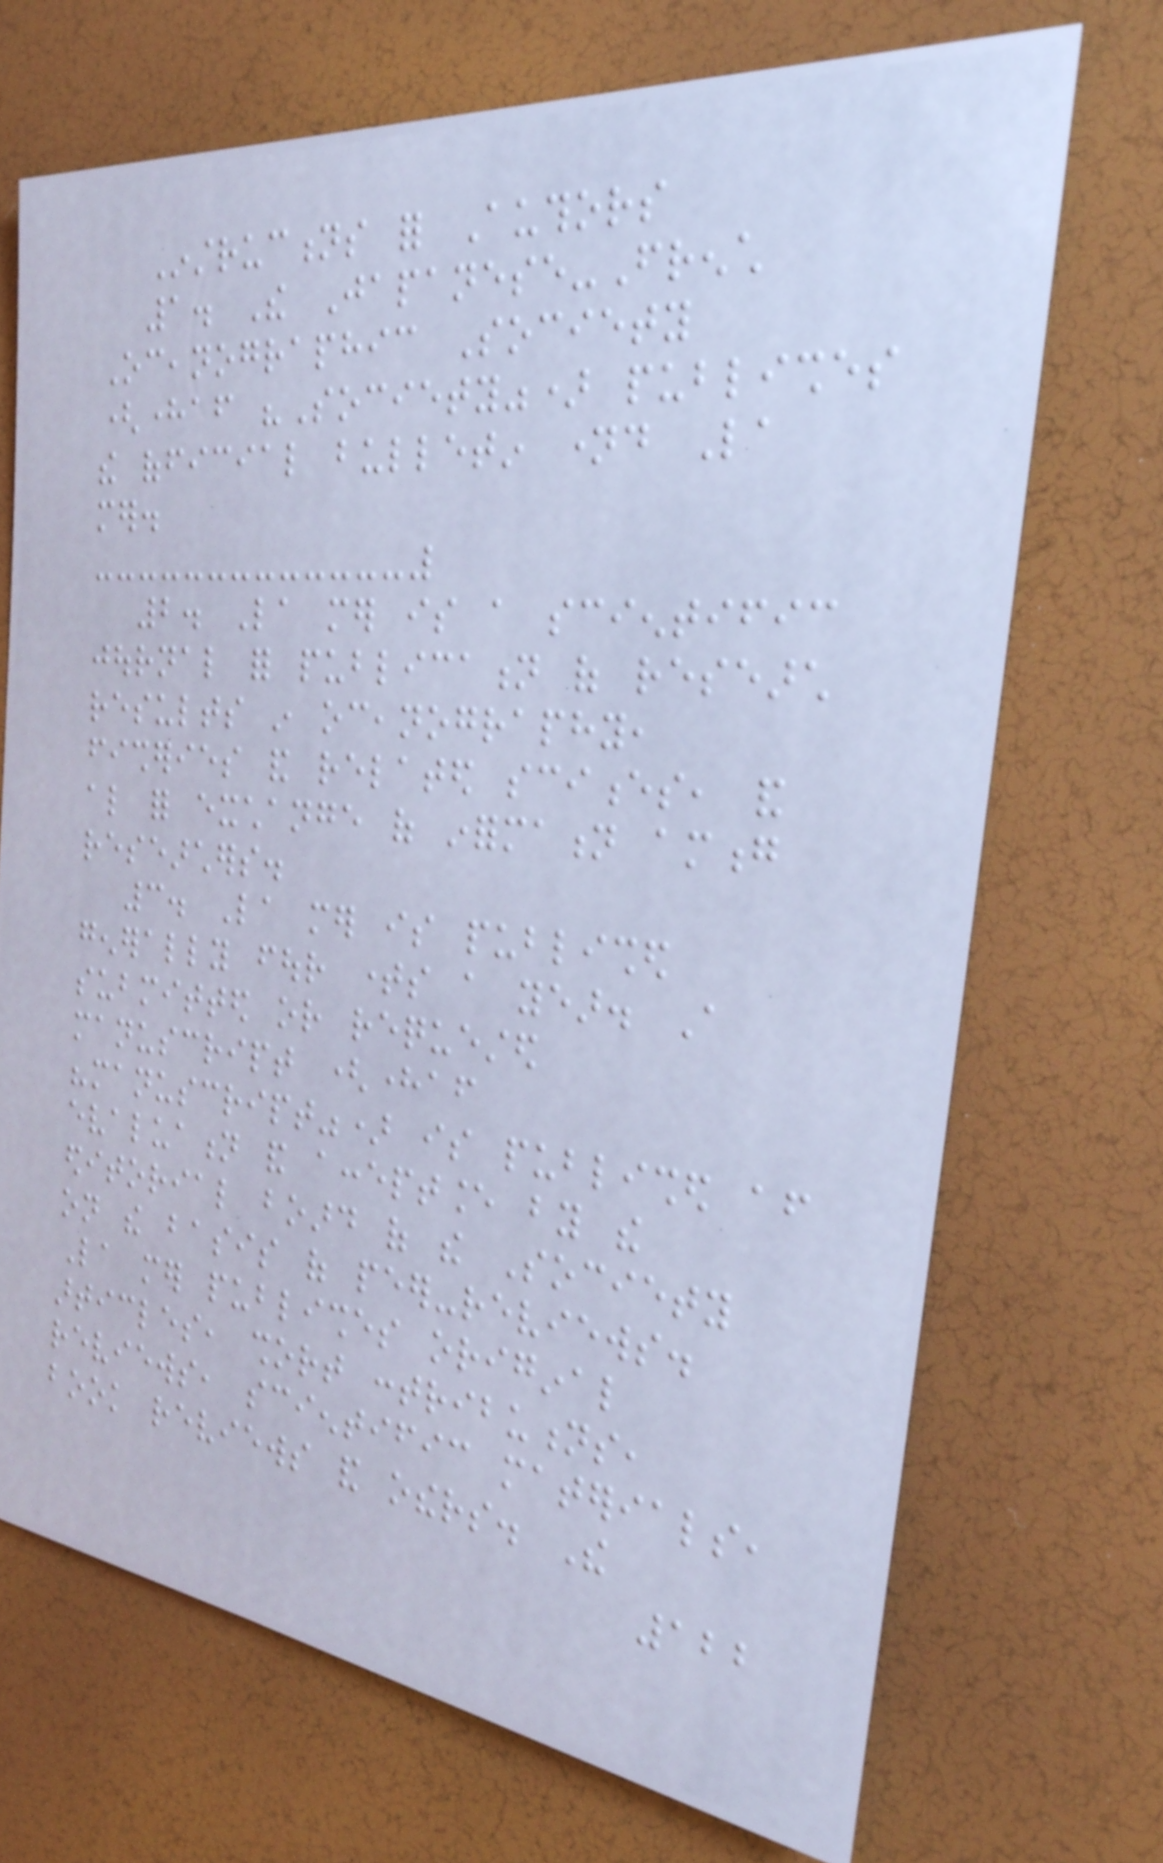Instructions for Authors
1. The Japanese-French
Oceanographic Society
(hereafter "Society") publishes
the official bulletin named La
mer.
2. La mer is a scientific
journal for publication of research
results in oceanography,
fisheries and related sciences, and
also for exchange of information among
researchers.
3. La mer is published
generally four times a year. A
submitted or requested
manuscript (hereafter
"manuscript") is published after
evaluation and acceptance by the
editorial board of the Society
on the basis of peer-reviews.
La mer publishes original
articles, short contributions,
reviews, scientific materials,
book reviews and others. The
122
